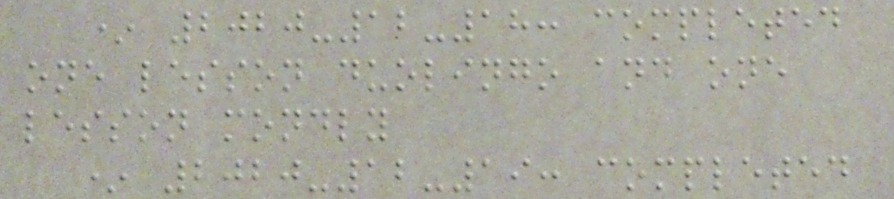* 2020-12-18: completed
one lesson duolingo and one
lesson mondly
* 2020-12-19: completed
